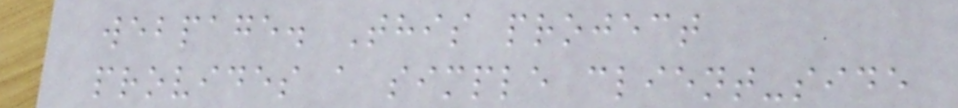webpage. This project
provides a simple client-side
